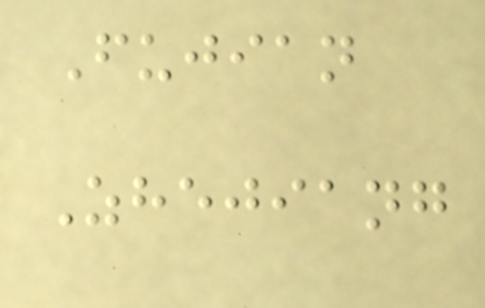Fujian
Zhejiang
